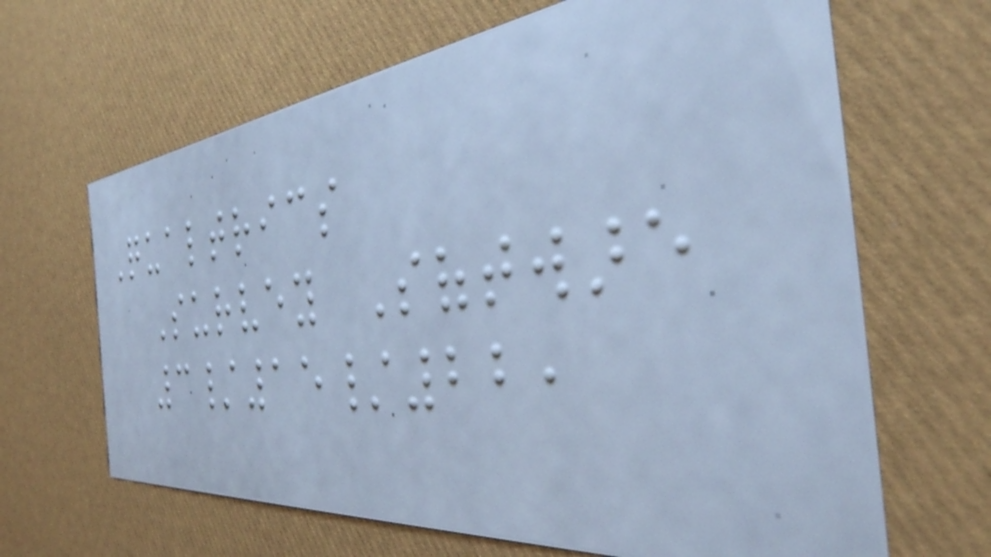Qualtrics
Survey Software
3/15/22,
